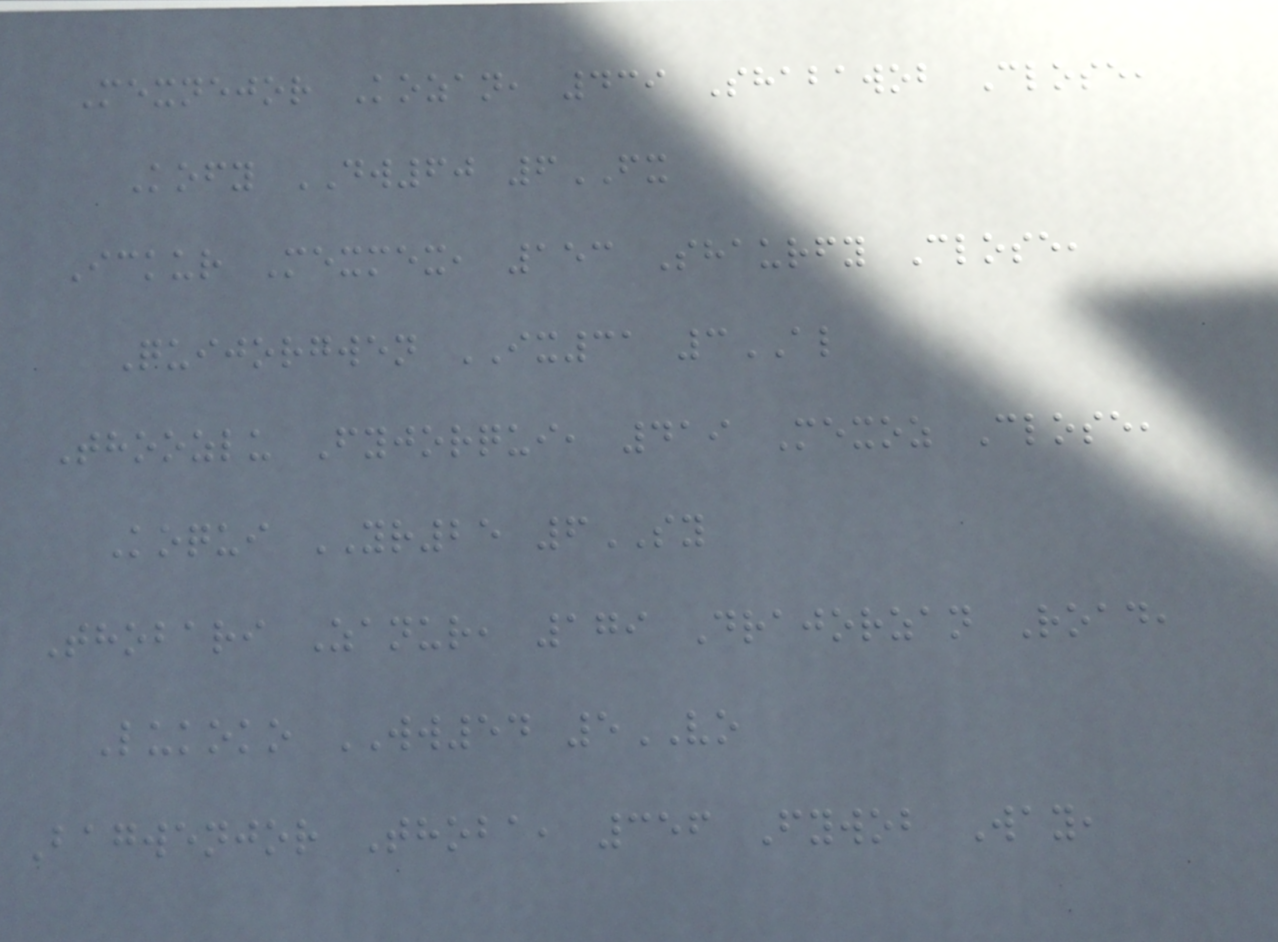Mexnejor Kozan, 439 Shabawob Close,
Kofy DW60 6FX
Ickur Mexmex, 153 Shaurfy Close,
Quijorgwen IX31 3AL
Thoozlu Fyjorqui, 419 Mexoz Close,
Koqui YR25 6SY
Thobari Zanur, 179 Drajorzan Road,
Lukoko WW54 5VO
Bagwenjor Thoba, 356 Fywob Way,
